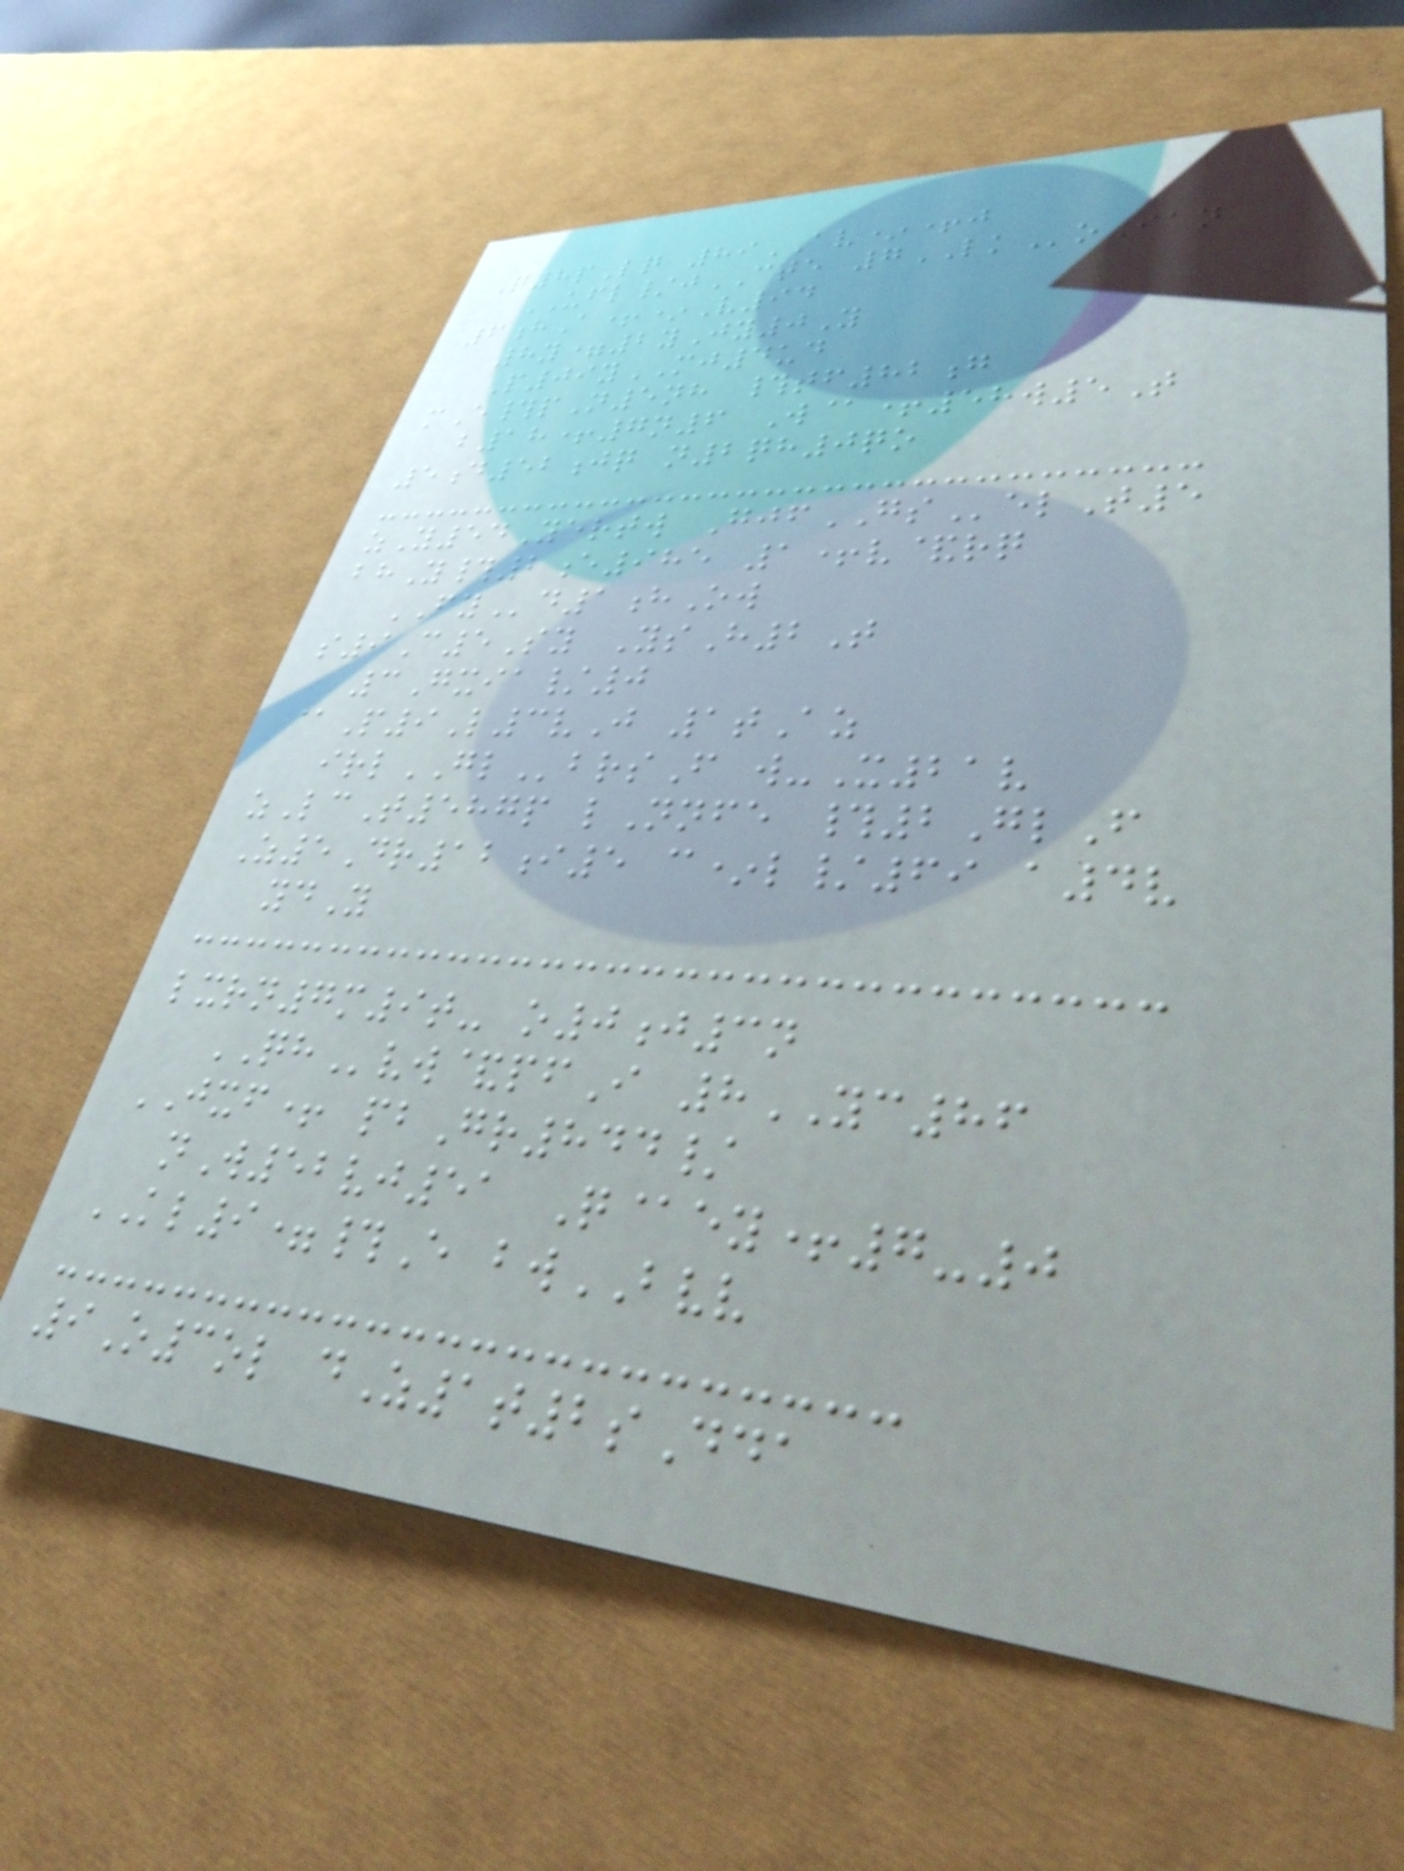Q8pLq 89AV*+j
UFL/jCTE 7LKoIan
6hA+*V94
8y=2yJy0Y
P09yMJ4ud
mE#pN5nh #tf82g
b18+7n6 W@+58w5T
5d52jq n2qh0qo
zY54Yertw GjfGSelT5
bhY#2e985 1+v&rq
FYd1hOw
s9C5Sy YsH2T
3Gxia/0
@P9L3vJ 1tAz
irlGLbrsF w-X21v
zLcT587p lNnfe #2GlF
Z5Dr12i5 c*l/69 a4v
ydY
lxrn7m9t- o0j3n
QHvw&pfI 8YC86
JXF+ pbGr844/
nW52vj51 Q@ey+7-0
KL9=#E bwBVV
9O3ol dZ1t2sDda
